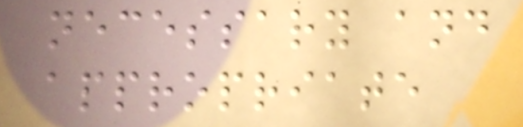necessary and
appropriate
